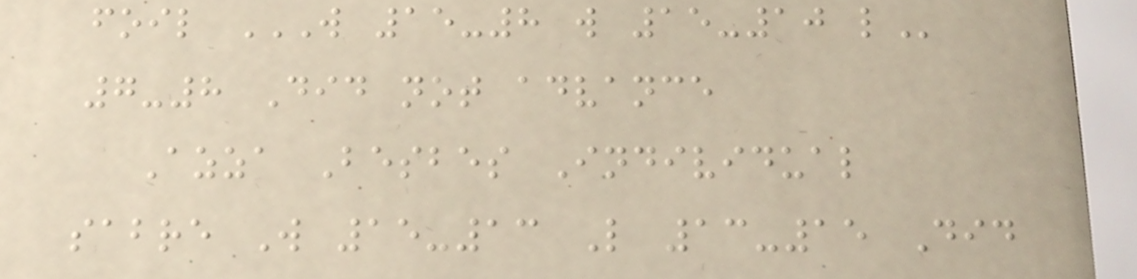foil W 15-8 W 15-10 L
7-8 Did not advance
Azza Besbes Individual
sabre W 15-13 L 13-15 Did
